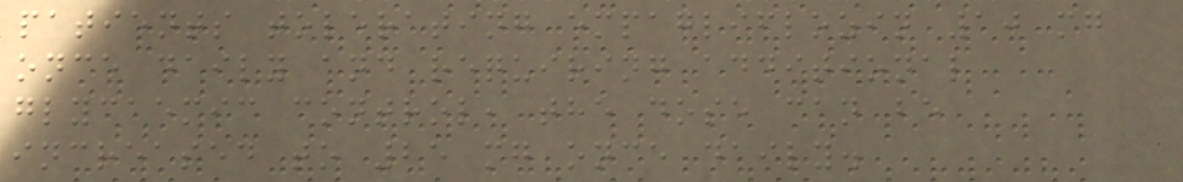patients tolerating empagliflozin 10 mg
once daily and requiring additional
glycaemic control, the dose can be
increased to 25 mg once daily.
